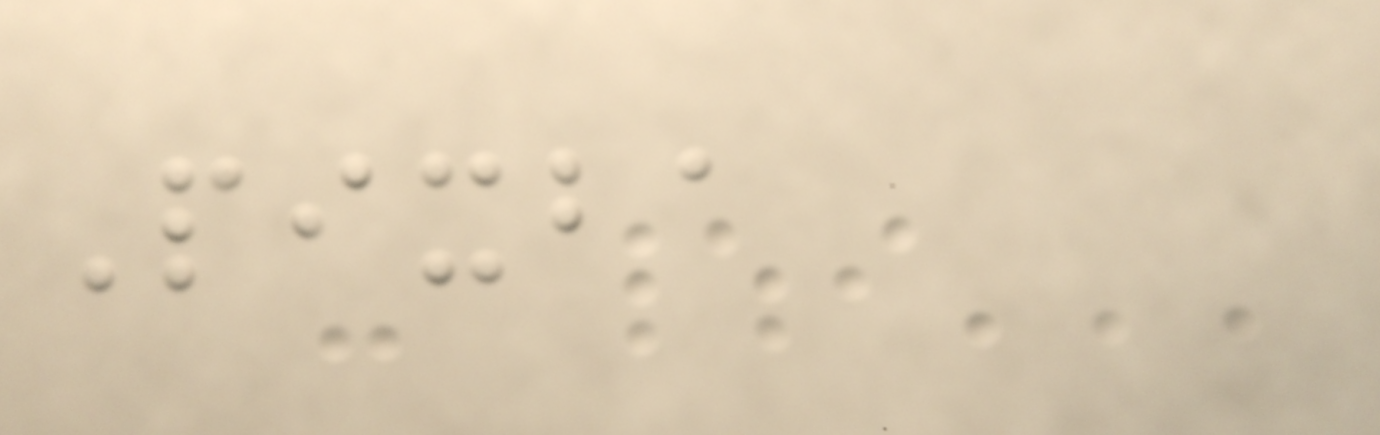Pixba
